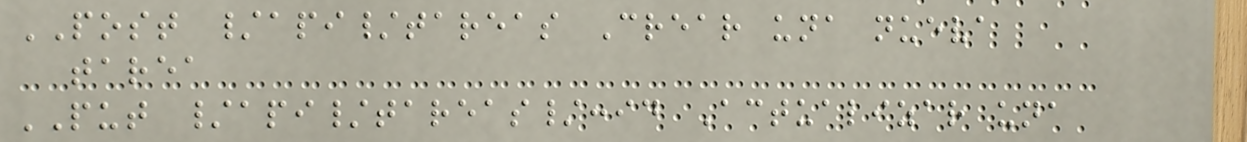POST /api/tareas Crear una nueva
tarea
PUT /api/tareas/:id Actualizar una
